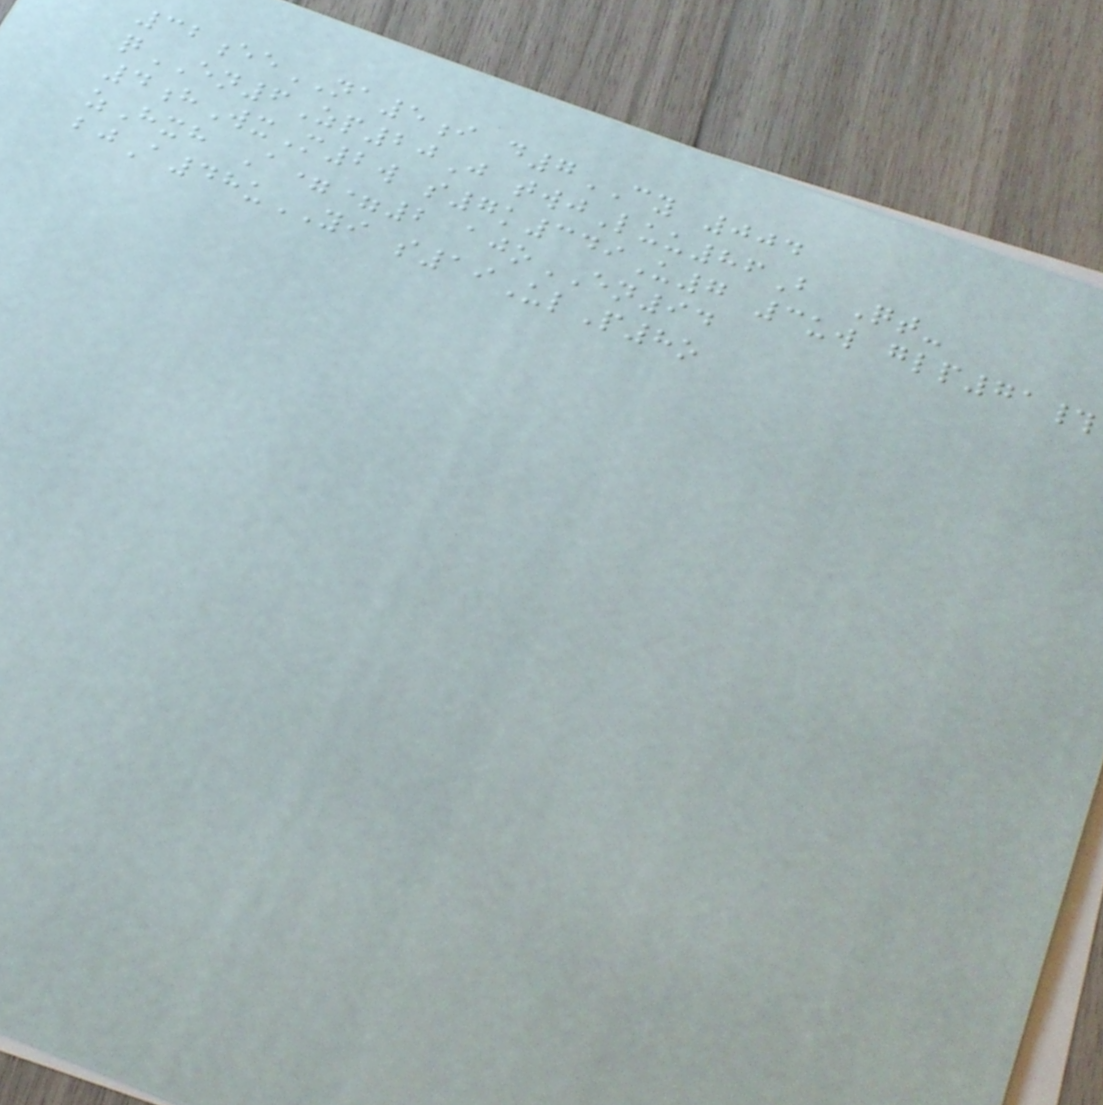32eeNA5i d7CY 004
qEN6Zp20J twjLuu86B Qt-
4hWxM2w s7k349U7 3uw glp71#
zHxh A==2 ajoEN94
bjA48uYI s19UlP8o
